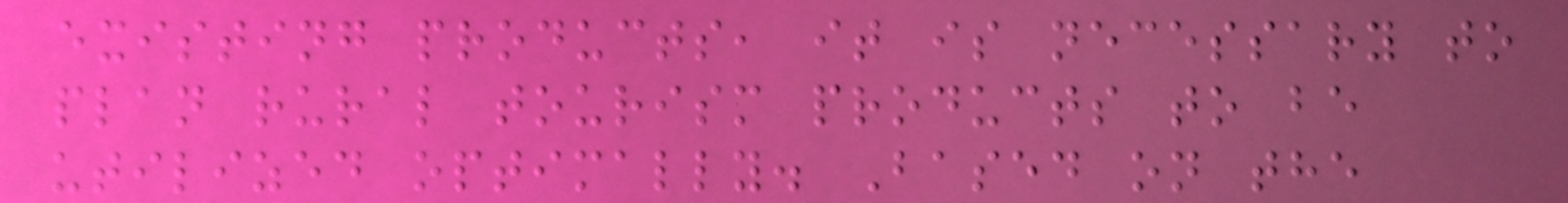existing products, it is necessary to
plan rural tourism products to be
utilized optimally. Based on the
